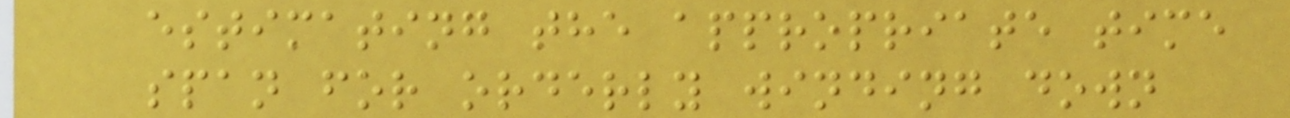estimating the appropriate time
span for orderly winding down
